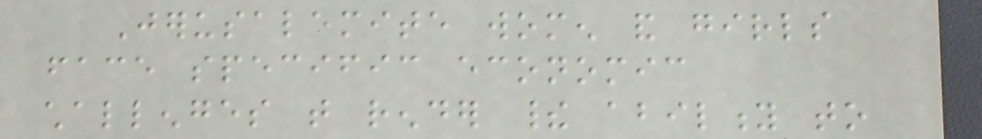Jerusalemite women and girls
face specific economic
challenges that render their ability to
